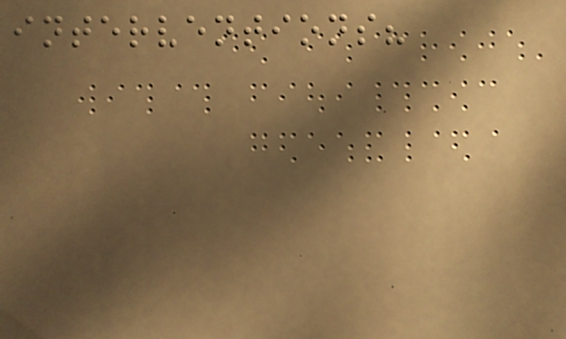interventions?
